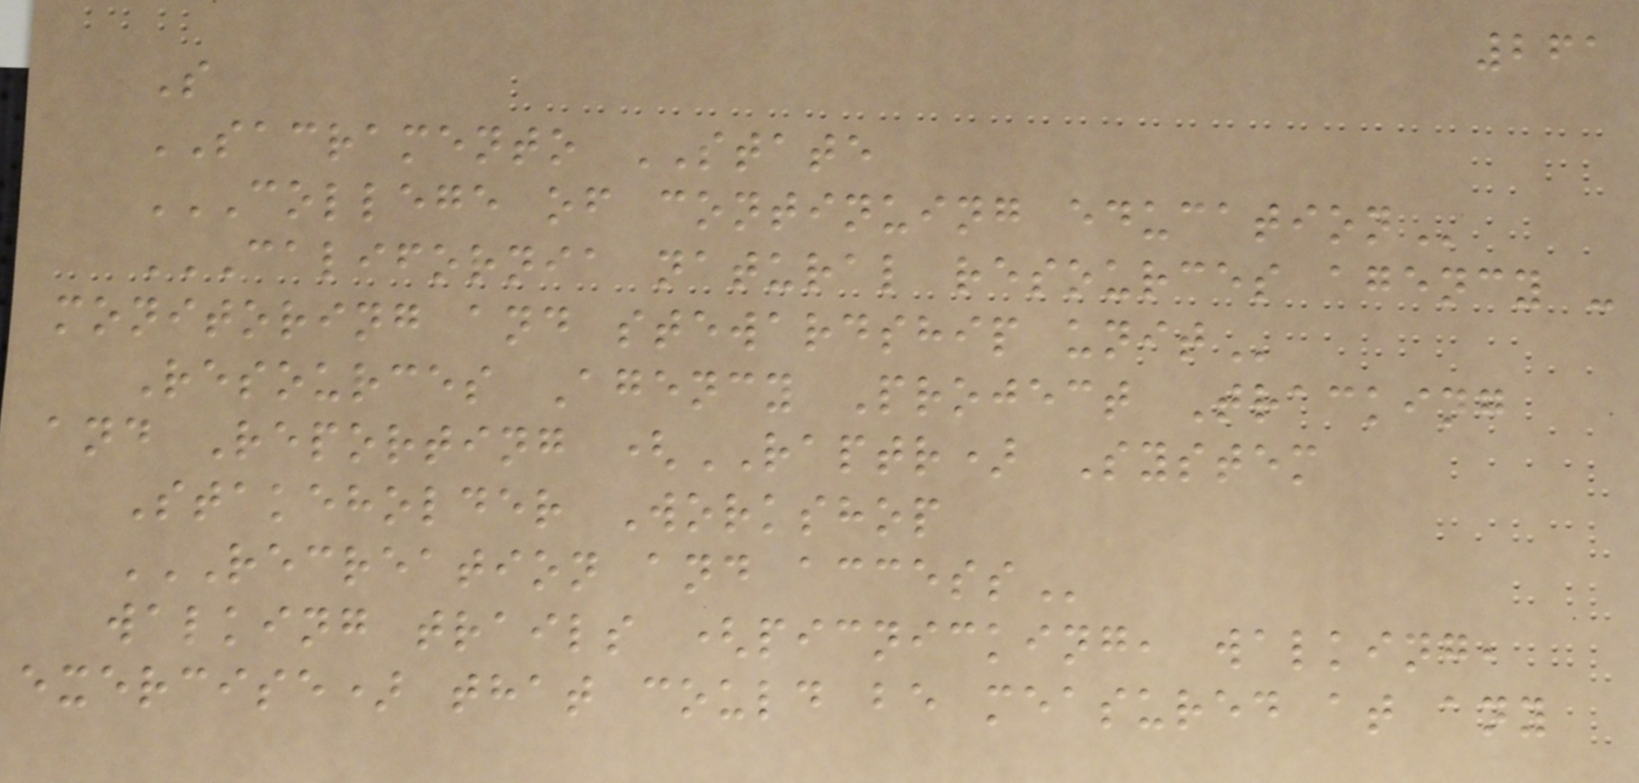261
S
SACRAMENTO STATE
COLLEGE OF CONTINUING EDUCATION
CALIFORNIA NATURAL RESOURCES AGENCY -
MONITORING AND STEWARDSHIP UNIT
Resources Agency Project Tracking
and Reporting (RAPTR) System
Stakeholder Workshop
RECREATION AND ACCESS
walking trails (picnicking, walking,
exercise) that could be measured at any
